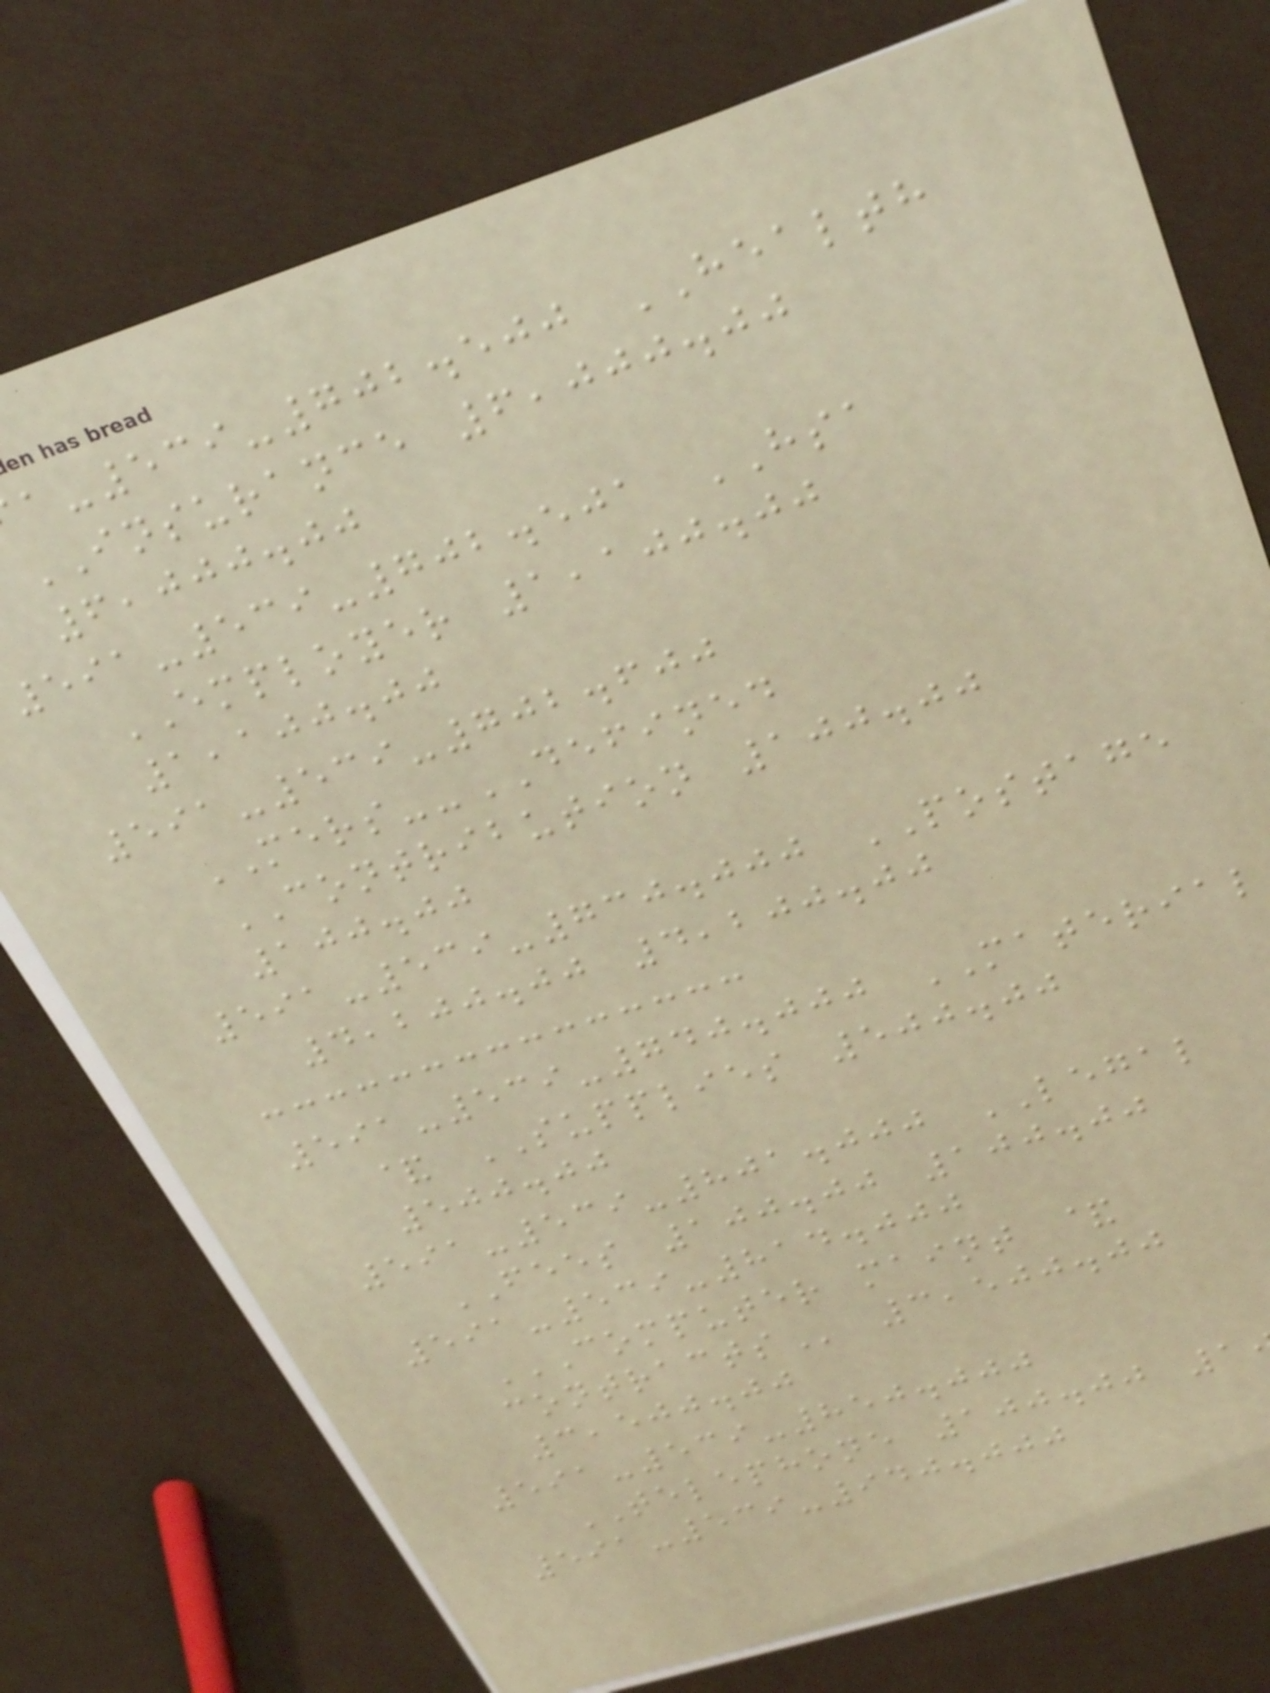-539-702.500 HEALTH
INSURANCE 6,000.00
6,000.00
591-539-702.501 HSA
EMPLOYER 1,100.00
1,100.00
591-539-702.600
MERS--DEFINED
CONTRIBUTION 100.00
100.00
591-539-730.000 POSTAGE
4,200.00 4,200.00
591-539-740.000 MATERIAL
& SUPPLIES 500.00
500.00
591-539-801.000 LEGAL
FEES 100.00 100.00
591-539-814.000
COMPUTER MAINT &
3,500.00
3,500.00
591-539-850.000
TELEPHONE 100.00 1
591-539-940.000
